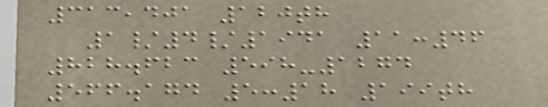313,401 120th
1/4/1941 11:46
828.623 598-1274
566.174 5:18 199th
